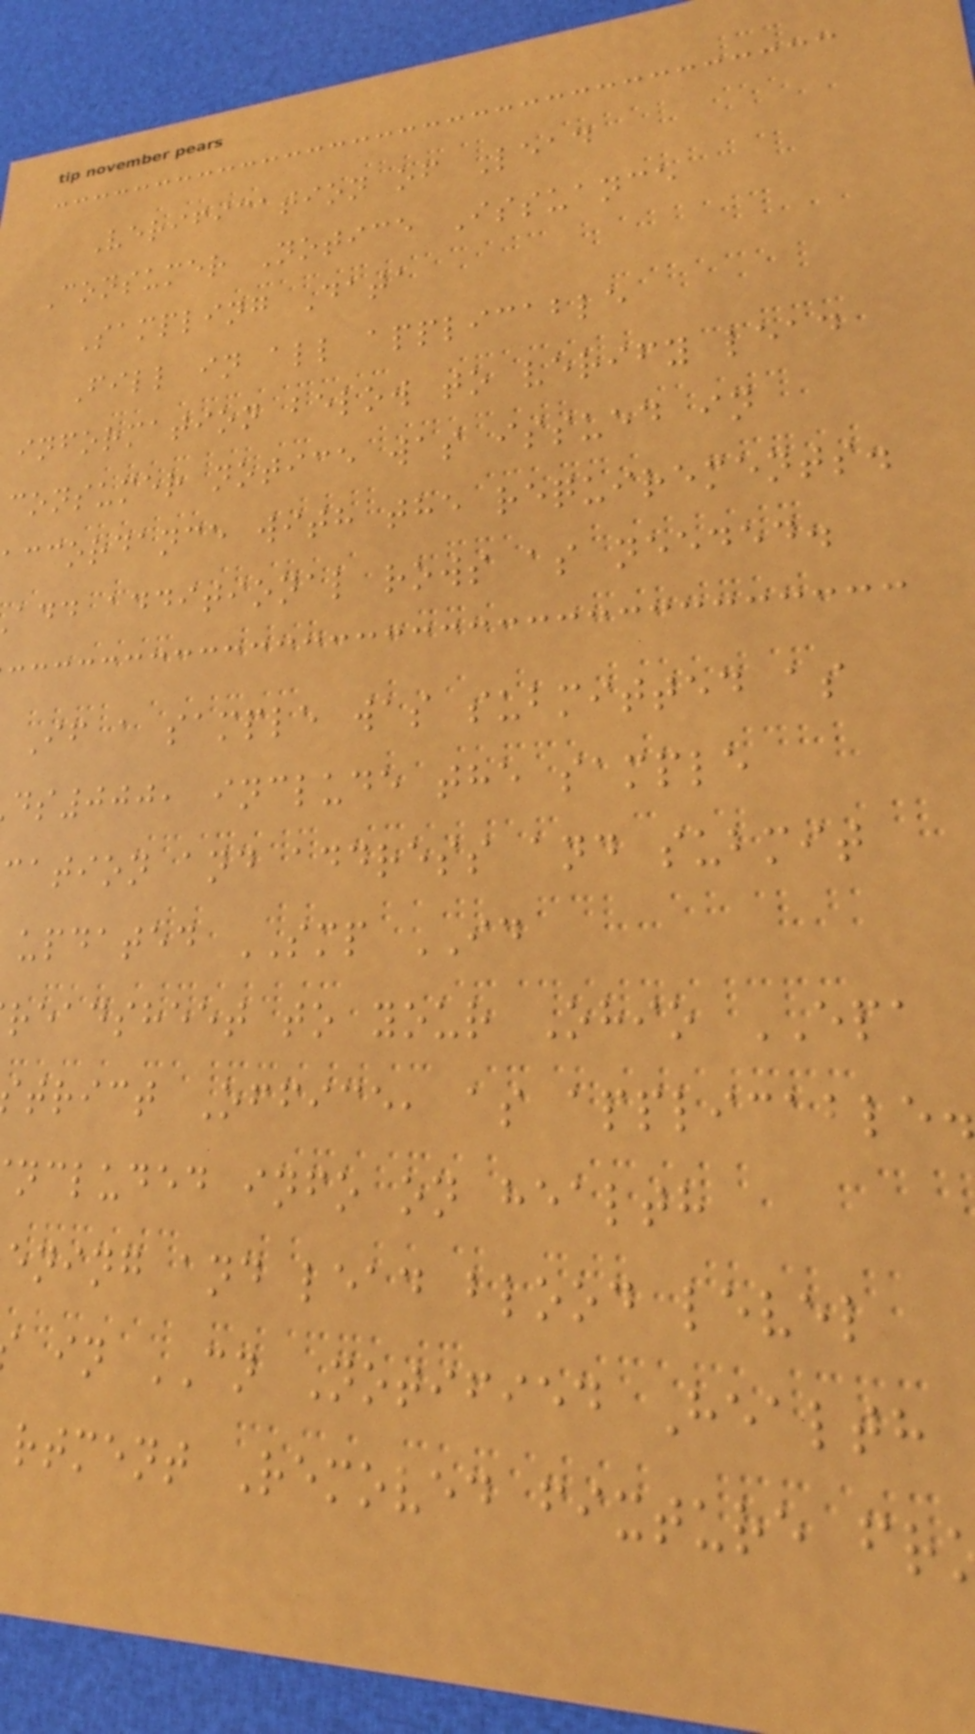Verification of Lead
Consumer Notice Issuance
Sampling Data
Fill in all applicable
information below to verify lead
consumer notice was issued in
ccordance with the requirements.
add additional rows as needed.
If a sample was submitted as
ds000, include the sample
cation and address and submit
updated SMP ID
readsheet to your Ohio EPA
trict Office, as applicable.
ncluded info on health
ening and lead blood level
in CN Notified Health
rtment Removed fixture fr
